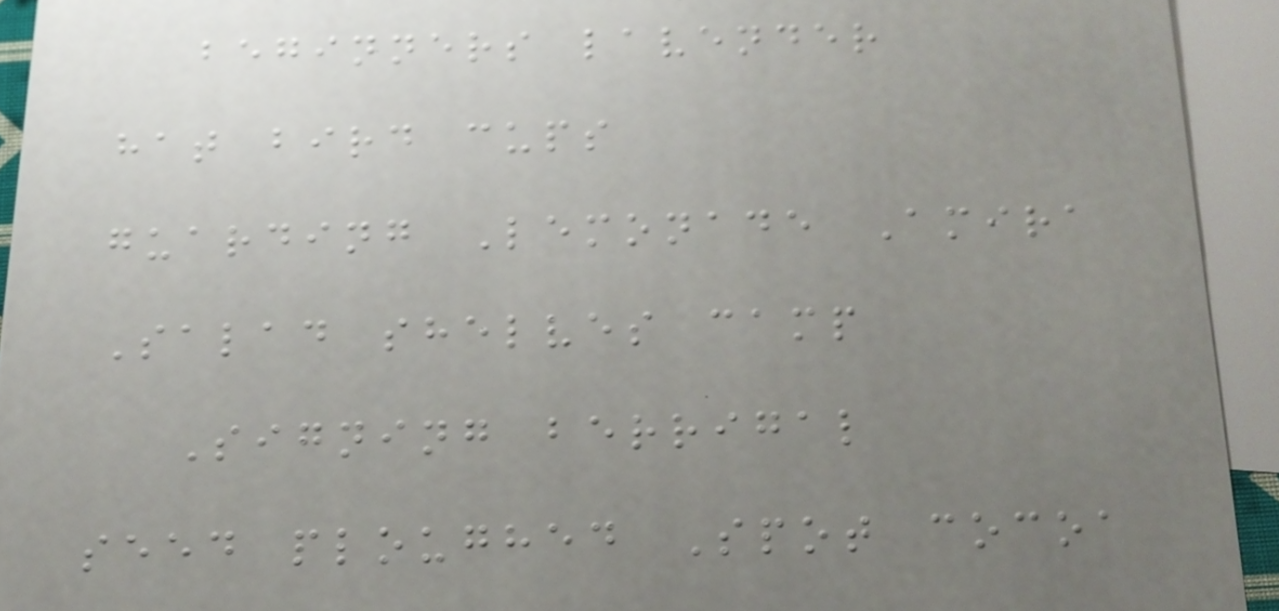beginners lavender
hat bird cups
guarding Lemonade Amira
Salad shelves camp
Signing berrigal
seed ploughed Spot cocoa
